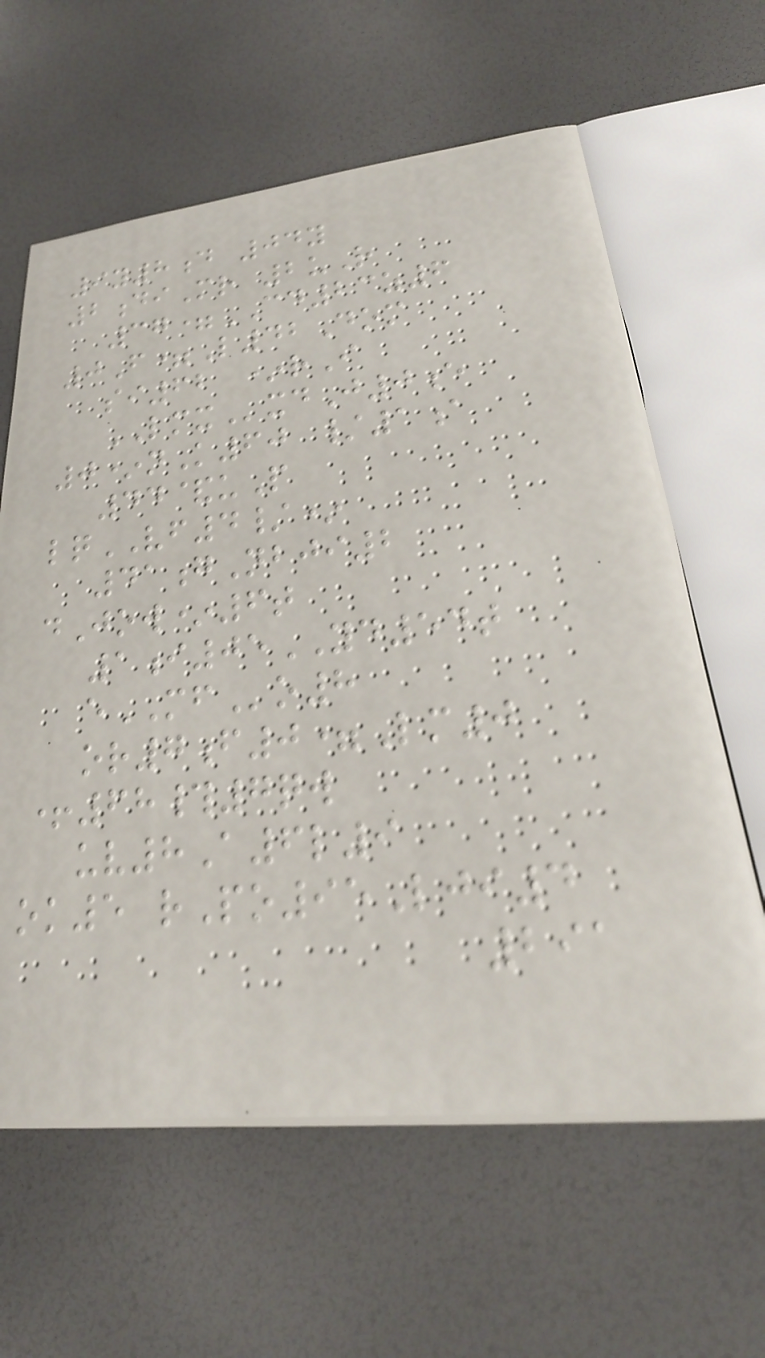9y8d 04y
2diMr 2uR
37=CD23z6
0F=L42Dom
si62 *rI
LMXxdJ0e
0*nK60 /1a
44&uP
lqVF4/*
41gNbji2
dJow*6t
1i05YD54t
eMFo8
or7f0=Lm0
+68#7qw
uv8A6l9
ok5 rPo95Lji4
291
